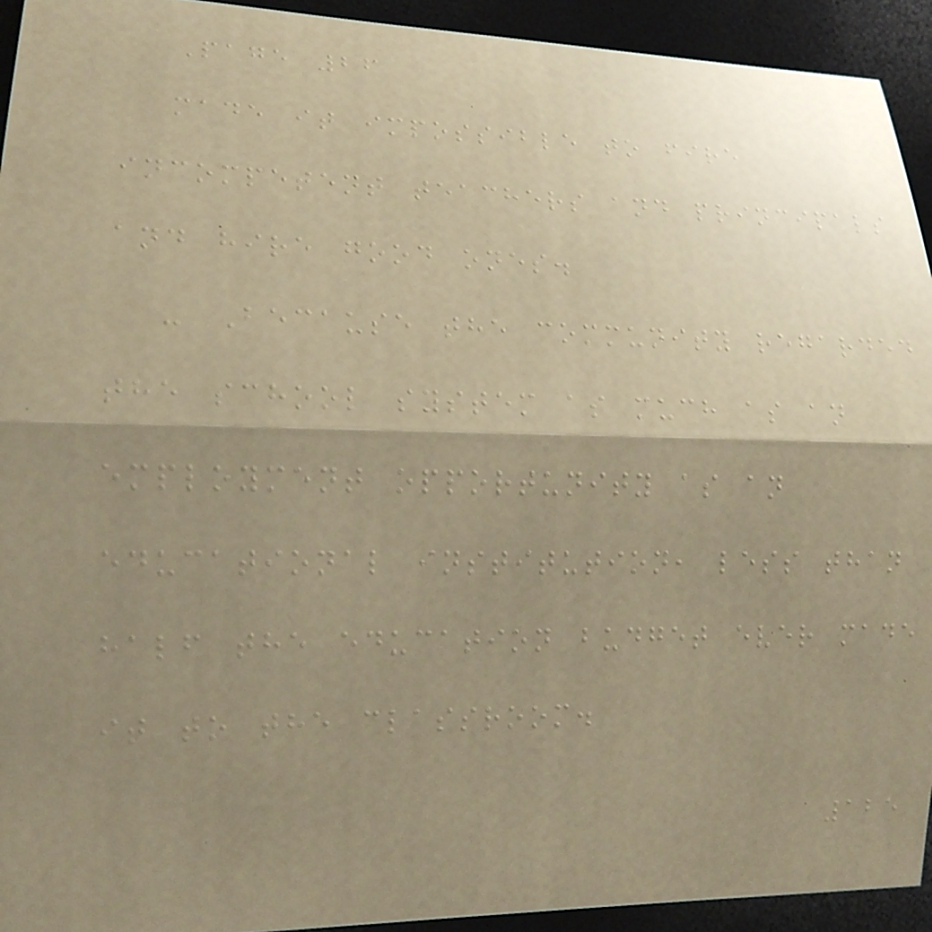Page 26
made it impossible to fire
incompetent teachers and principals
and hire good ones.
- Because the community regarded
the school system as much as an
employment opportunity as an
educational institution, less than
half the education budget ever made
it to the classroom.
125
